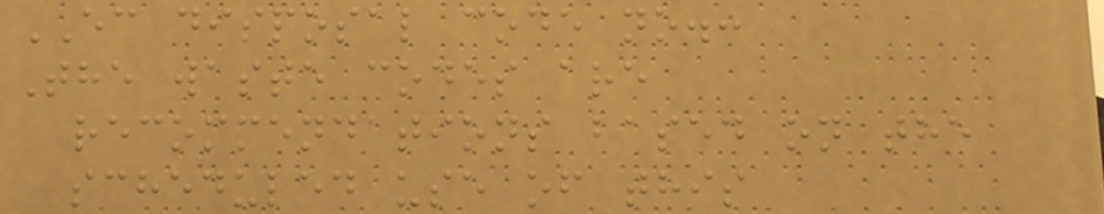EC disposal code no.:
The waste codes are
recommendations based on the
scheduled use of this
